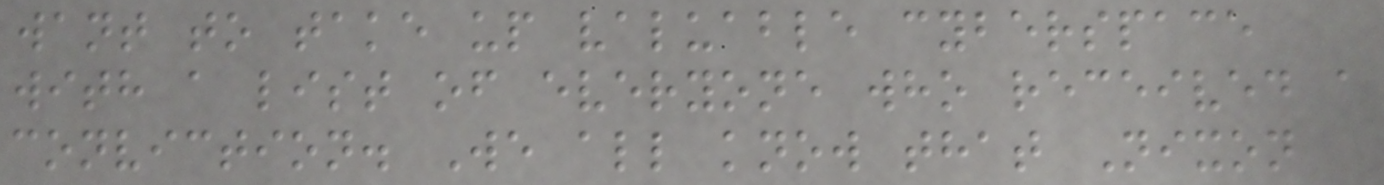want to take up valuable cyberspace
with a list of everyone who received a
conviction. We all know that Nixon
